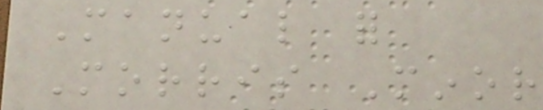Manual for
Morris Minor
